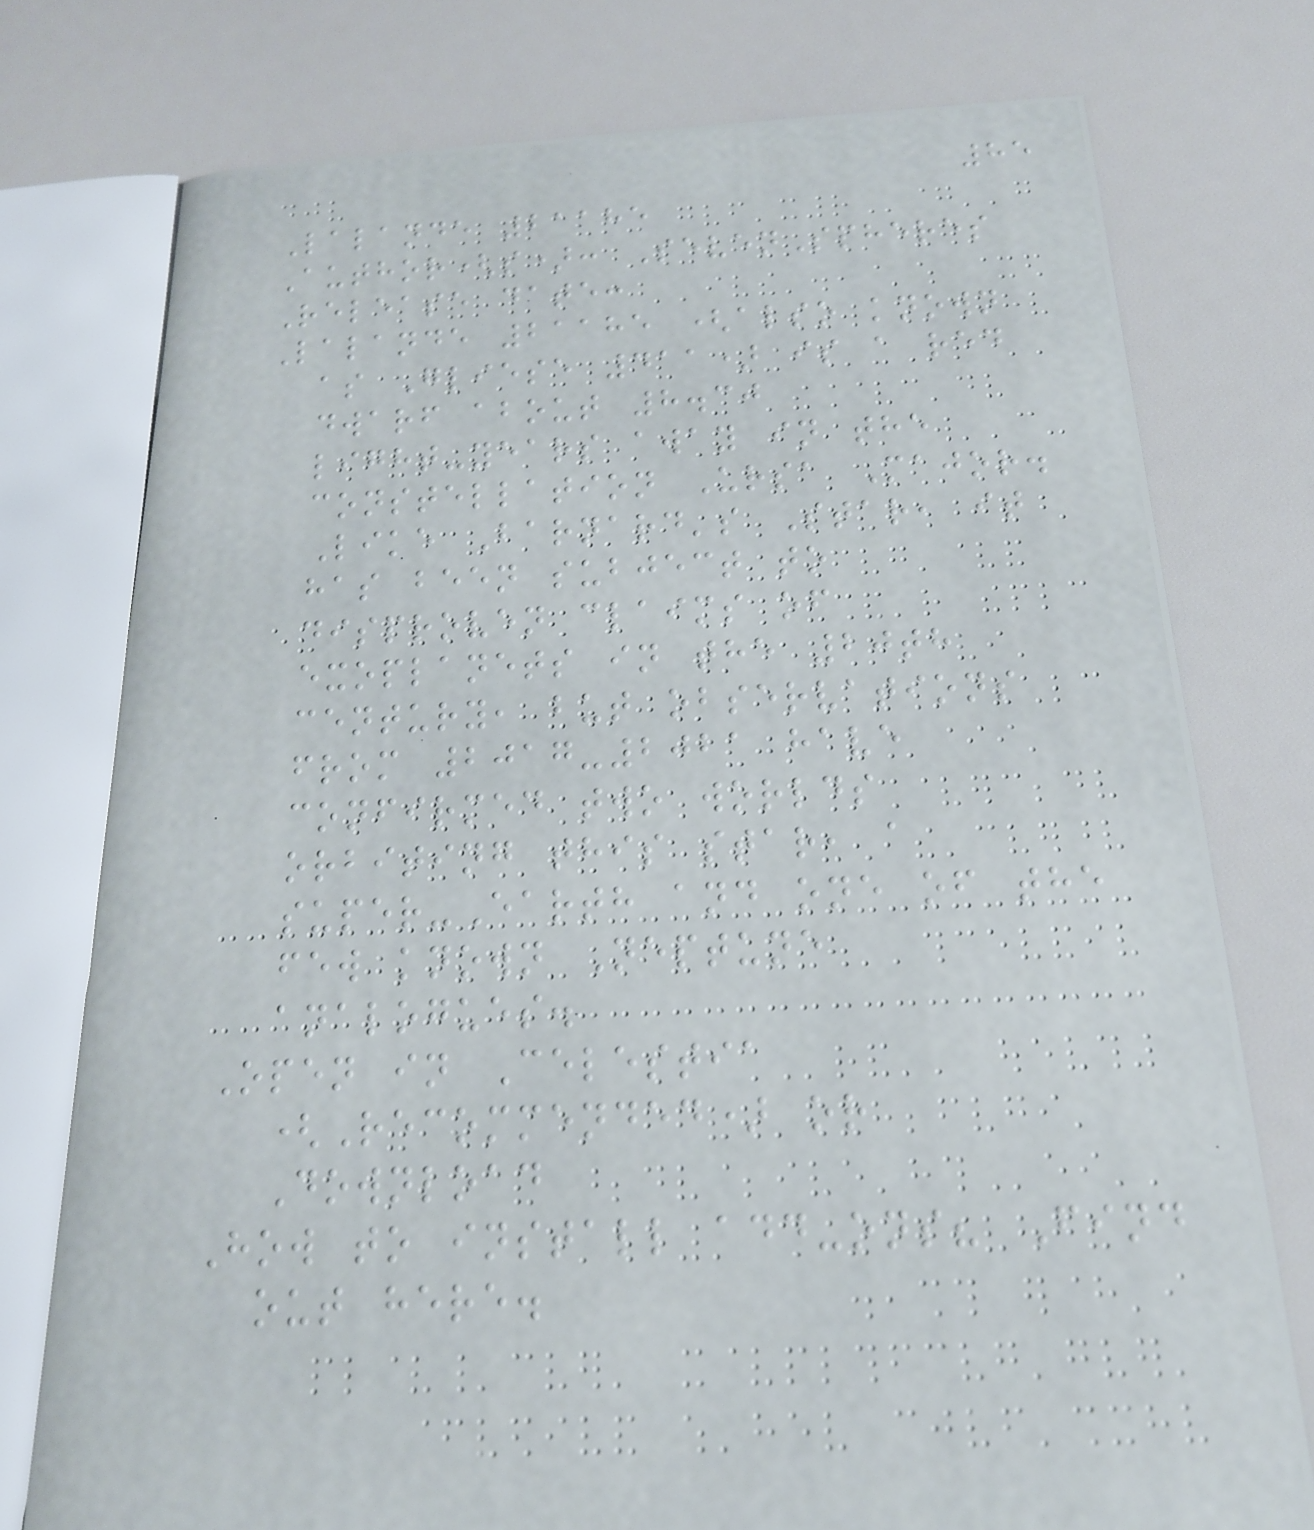85
Lalande 21185
Author(s): SevenSpheres
Release date:
Lalande 21185 (also known
as Gliese 411) is a red
dwarf about 8.30
light-years away in the
constellation Ursa Major.
Like Barnard's Star, it
has been subject to
disproven claims of
exoplanets in the 20th
century, but observations
from 2017-2021 have
confirmed two worlds
orbiting this star, a
super-Earth and one of the
few known Neptune
analogues.
Open in Celestia
(Recommended) or
Download
How to install add-ons? Find
out here.
